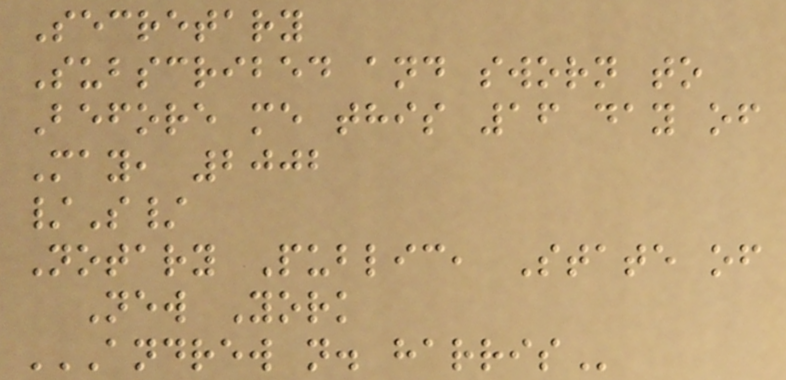Secretary
Subscribed and sworn to
Before me this 16 day of
May, 2002
/S/
Notary Public, State of
New York
ANDREW N. HARRIS
